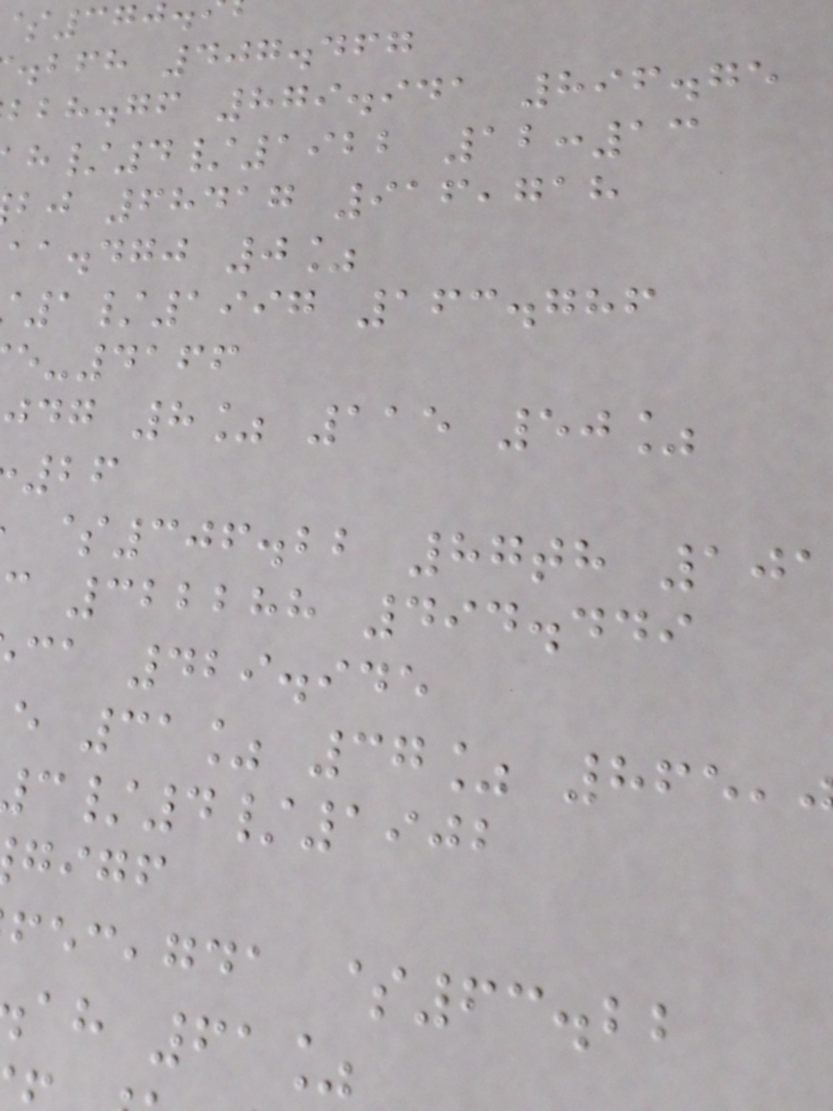.bfh 407.467
bbh.gf 879.941 896.75
/4/1922 12:13
bj 68417 916,718
aa.dgj 0%
1/1997 163.786
-4166
jdg 8% 115 50%
$306.22 87th 101
322288 494.449
ca 429.945
e 31% 37% 865,
/4/1902
gigf
,gda $63.22
ah 61%
